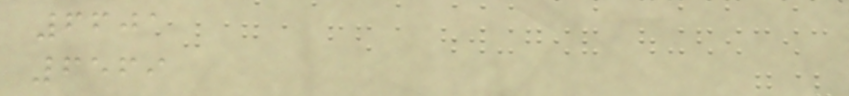6601
6569
